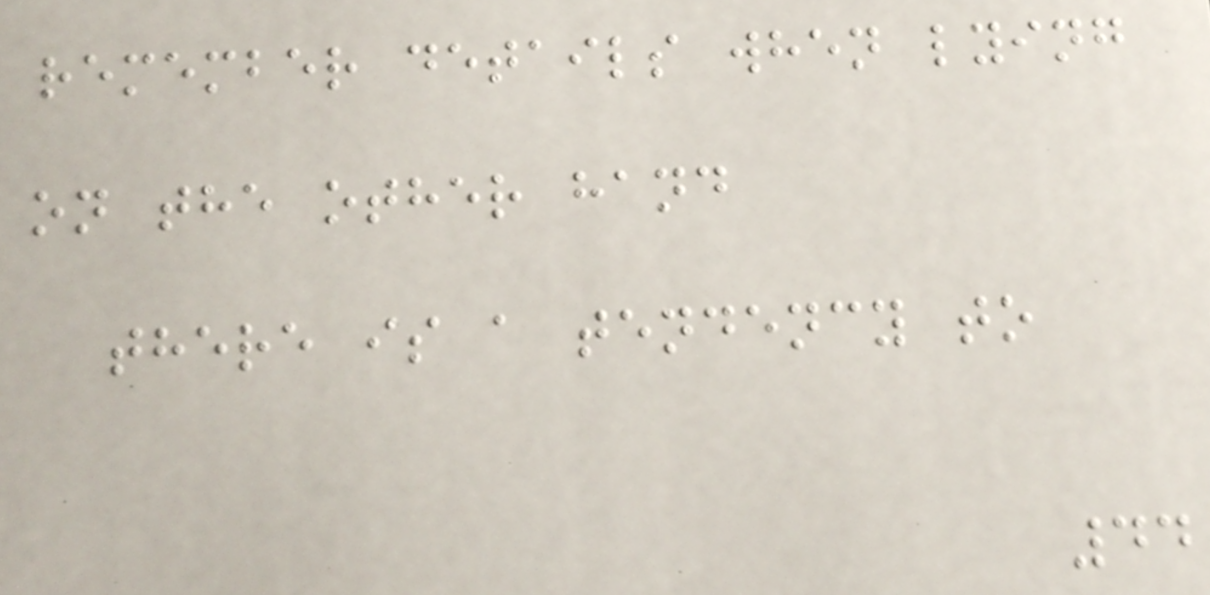remember details when lying
on the other hand
there is a tendency to
44
